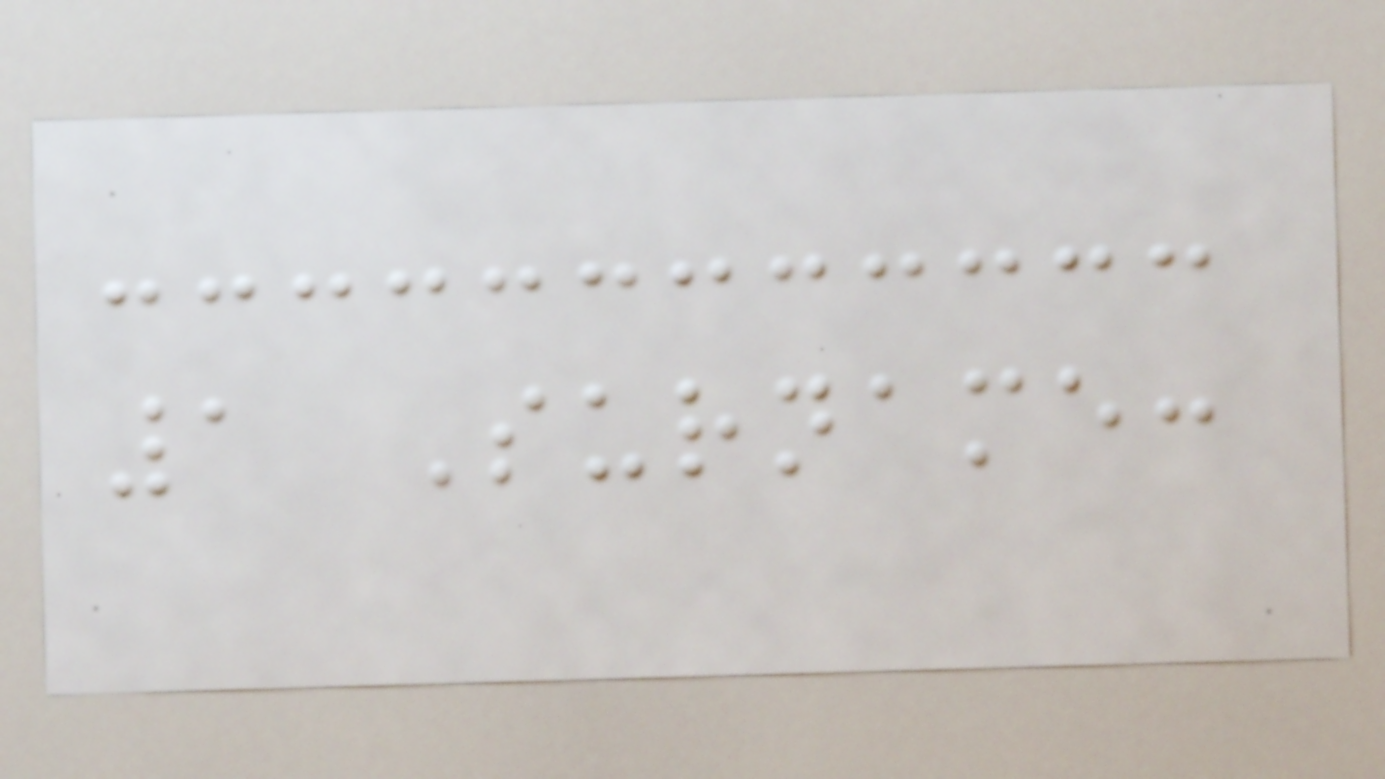1 Surname:
